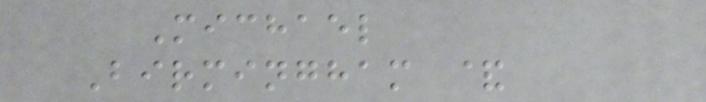Michael
Birmingham &
